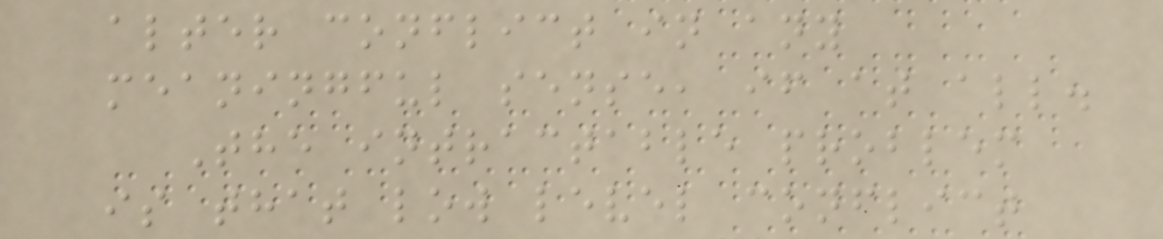alter conflict in any
meaningful sense, if at all.
The intractable problem
is that low level conflict
